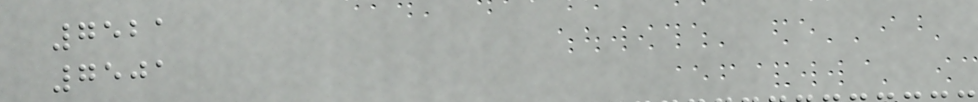7521
7501
